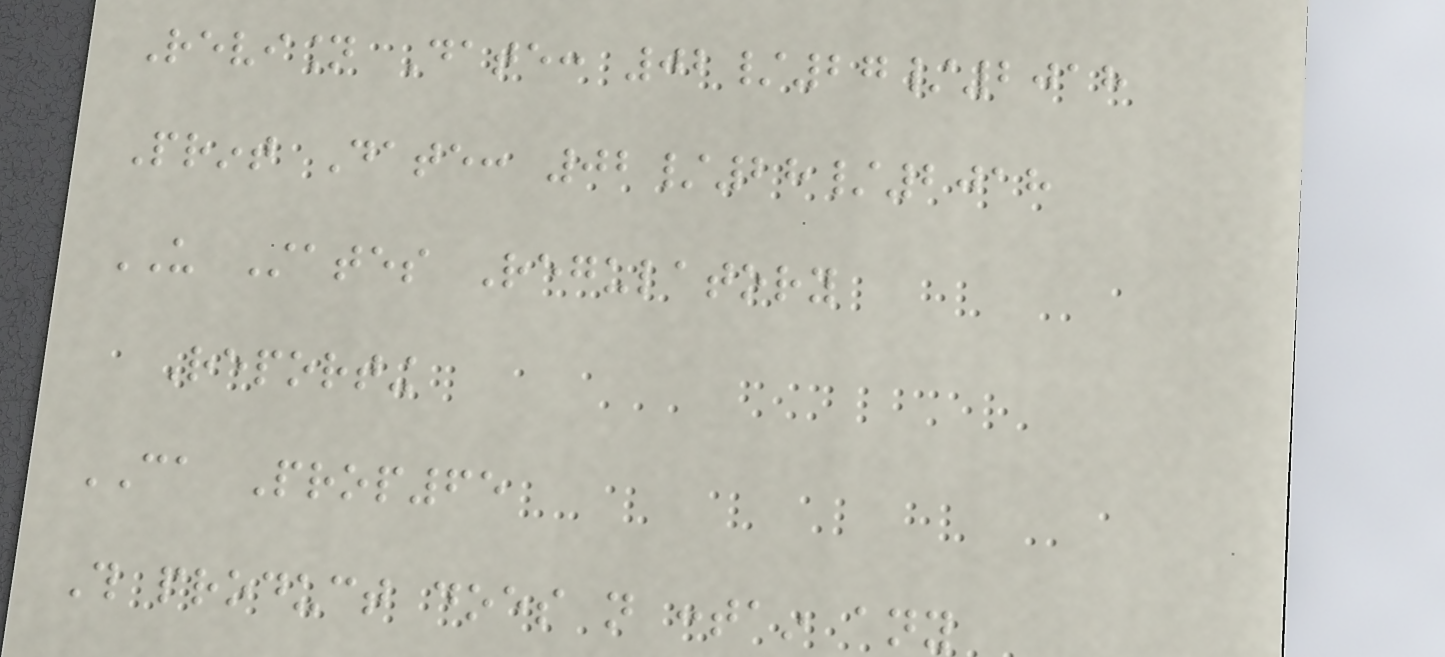Revision Date: 02/27/2018
Print Date: 02/28/2018
US States Regulatory
Reporting
CA Prop65
This product does not contain any
